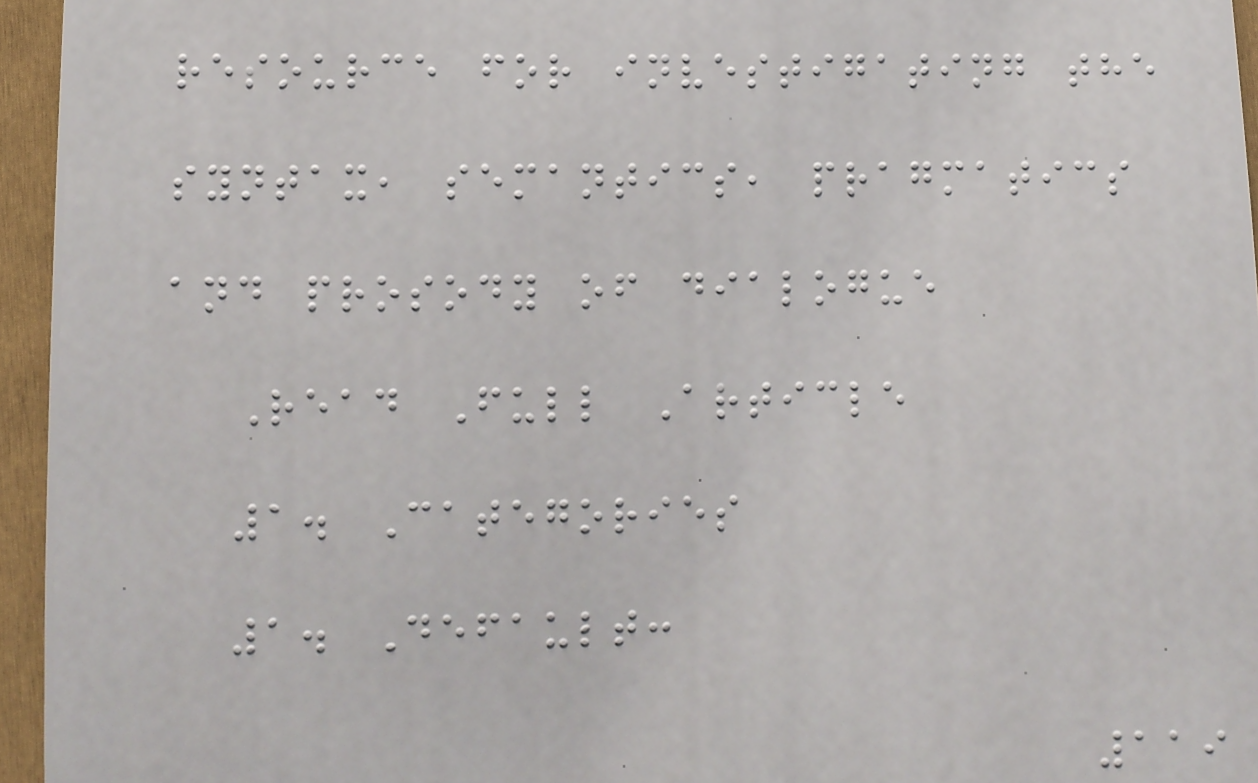resource for investigating the
syntax, semantics, pragmatics
and prosody of dialogue
Read Full Article
1. Categories
1. Default:
119
